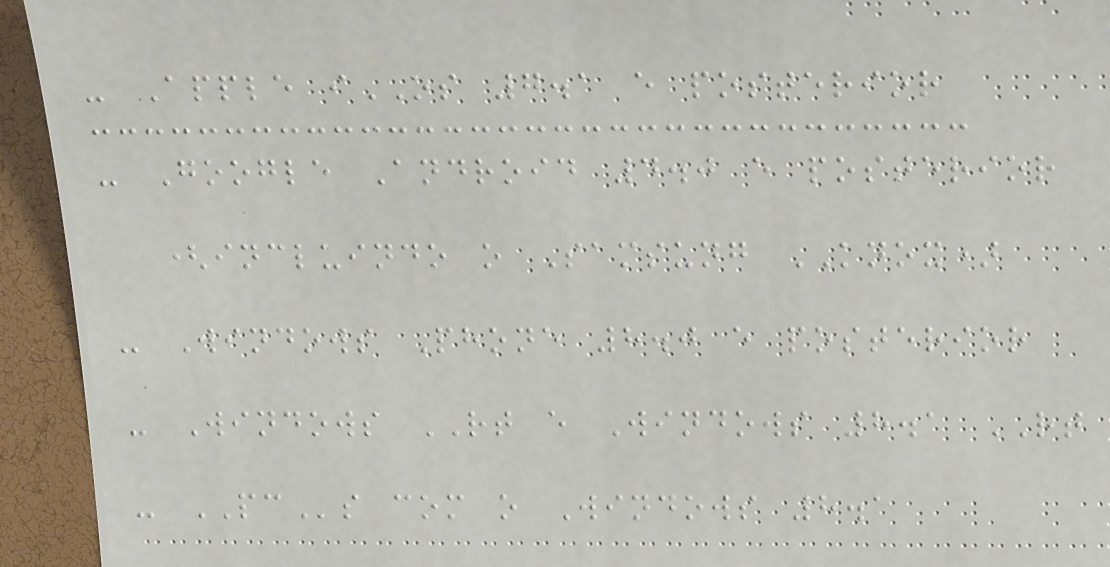- Apple iOS 7.1 e posterior
- Google Android 4.0 e posterior
(incluindo o Samsung KNOX)
- Windows Phone 8.0 e posterior
- Windows RT e Windows 8.1 RT
- PCs com o Windows 8.1
